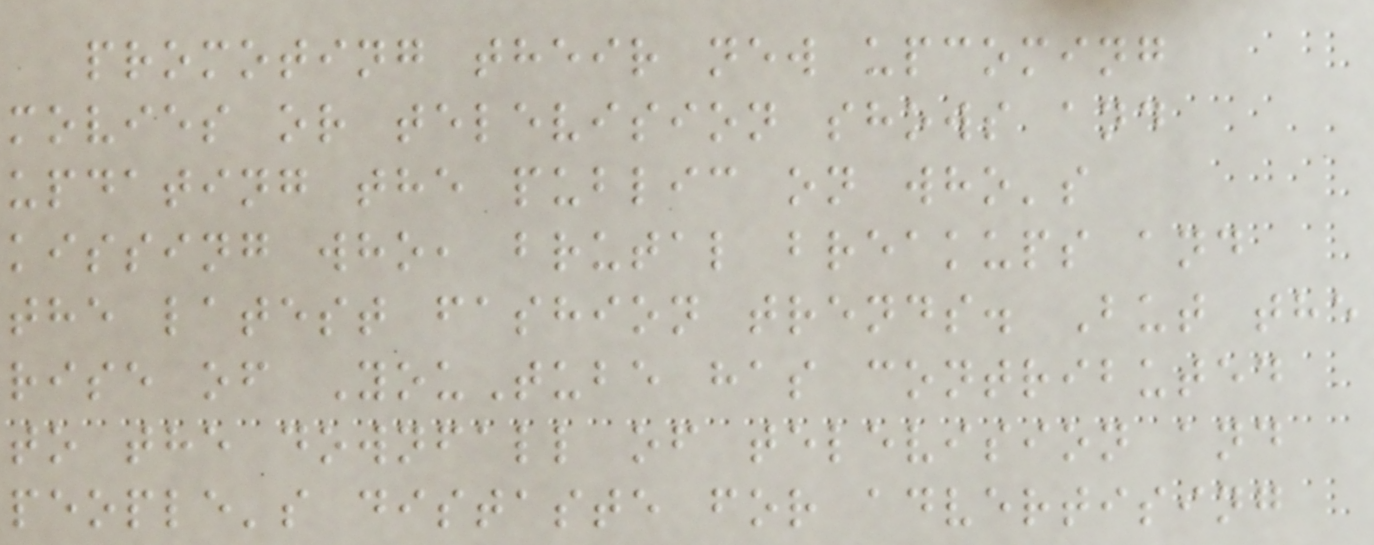promoting their new upcoming
movies or television shows and
updating the public on who's
kissing who, brutal breakups and
the latest fashion trends. But the
rise of YouTube has contributed
to the downfall of television and
people's distaste for advertising
